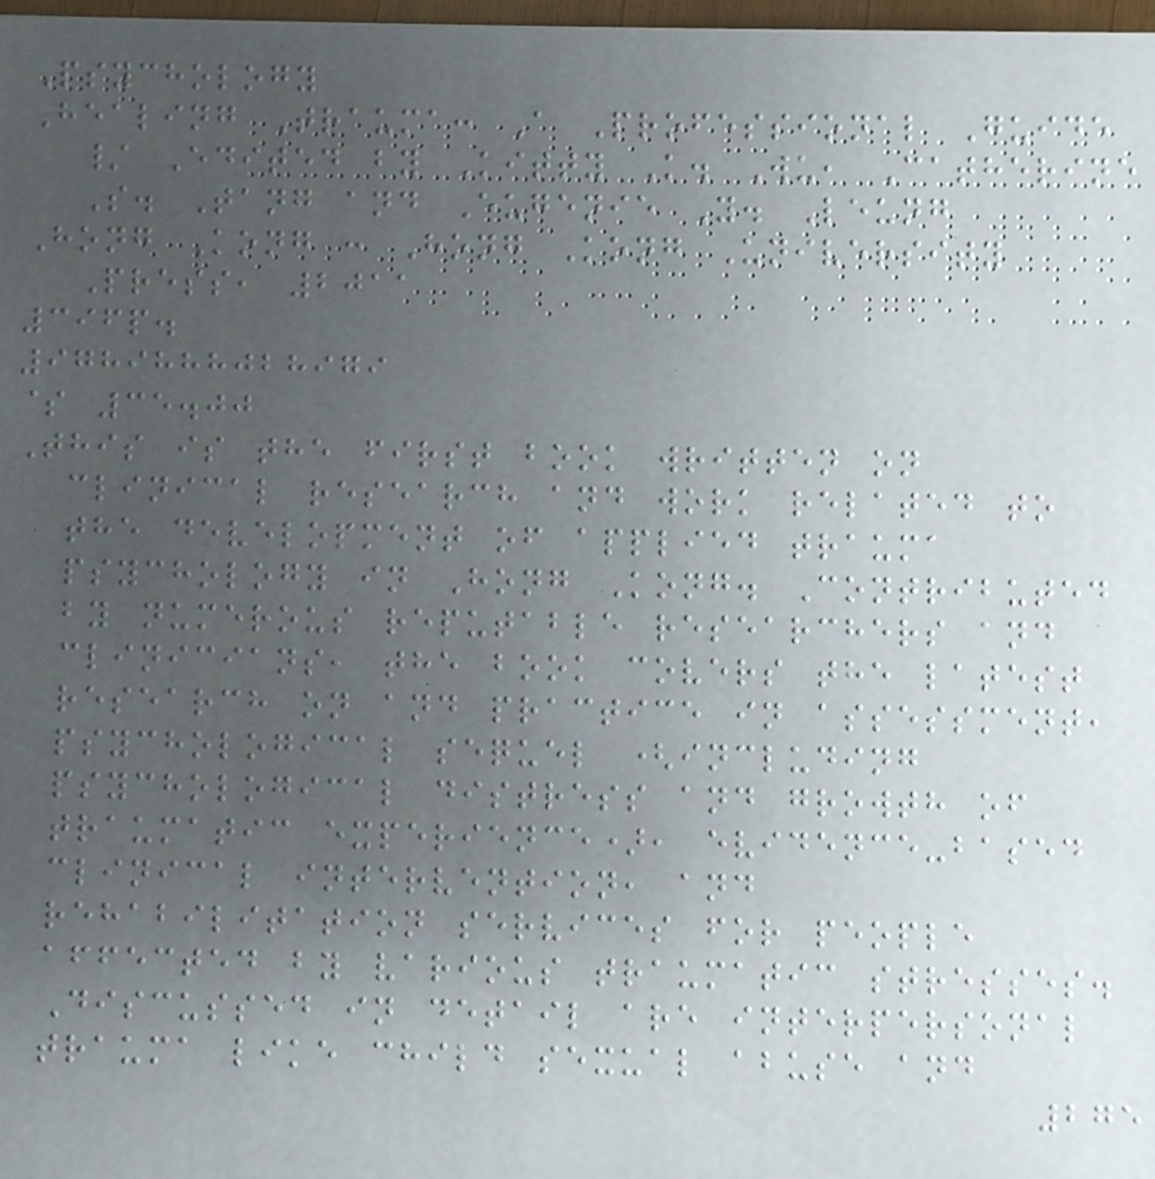Psychology
Healing Trauma: A Professional Guide
/ Edited by Kitty K. Wu, Catherine
S. Tang and Eugenie Y. Leung
Hong Kong : Hong Kong University
Press, 2011
396p.
9789888028979
$ 35.00
This is the first book written on
clinical research and work related to
the development of applied trauma
psychology in Hong Kong. Contributed
by numerous reputable researchers and
clinicians, the book covers the latest
research on and practice in assessment,
psychological sequel (including
psychological distress and growth of
traumatic experience), evidence-based
clinical intervention, and
rehabilitation services for people
affected by various traumatic stresses.
Discussed in detail are interpersonal
trauma like child sexual abuse and
275
